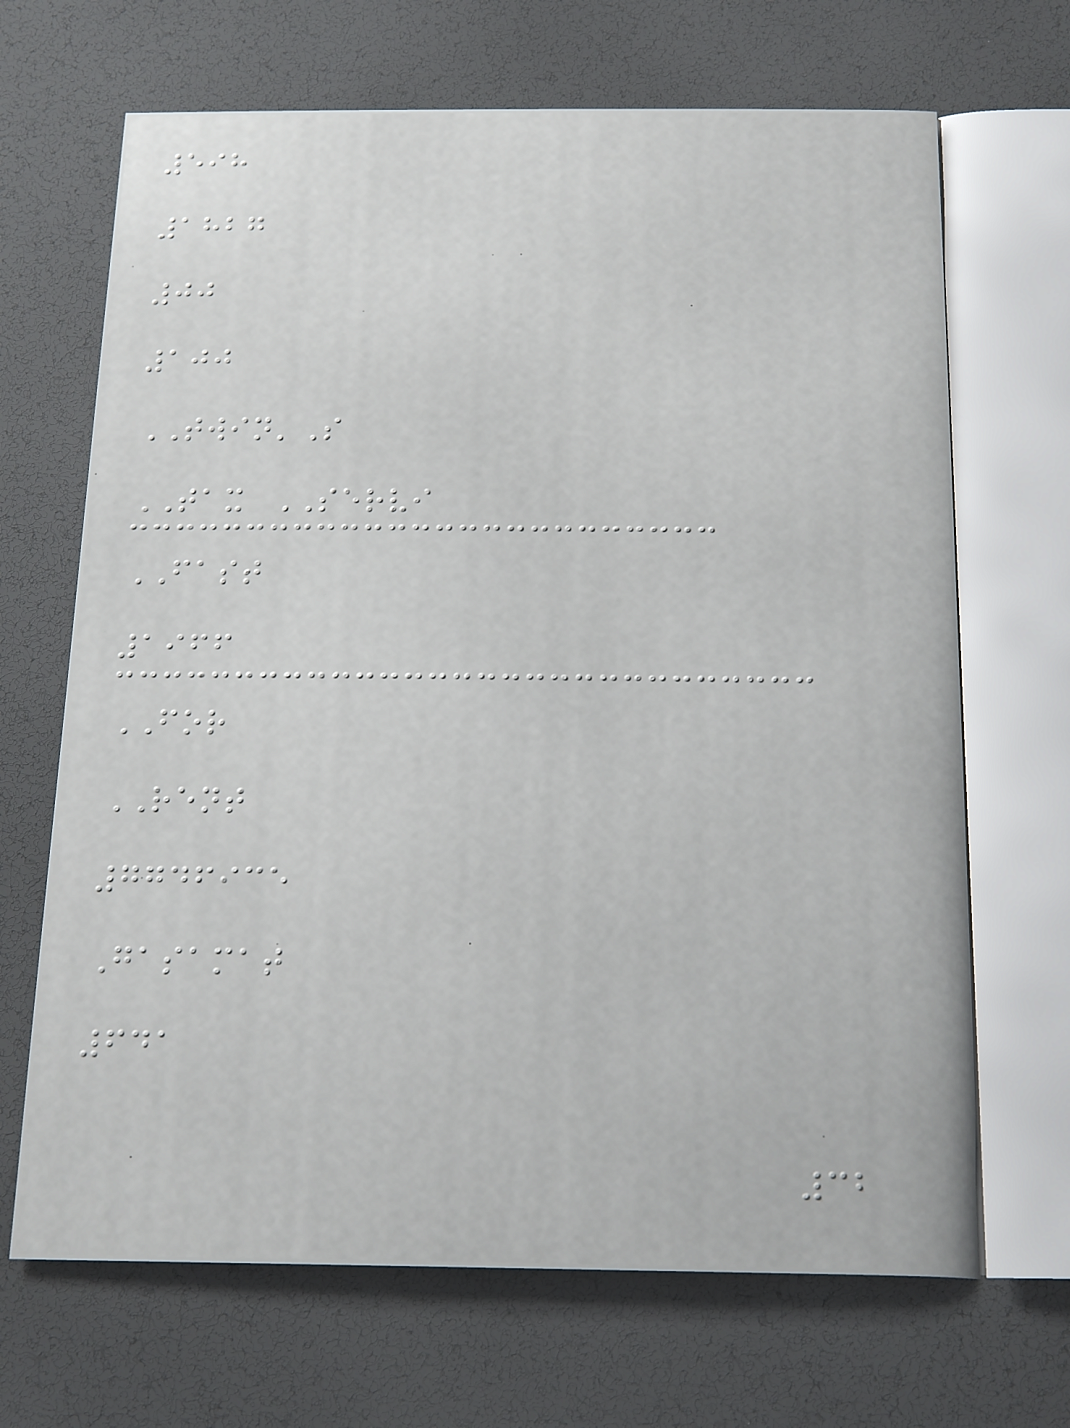598
1827
00
100
TWIN'S
TAX SERVI
FAST
1966
FOR
RENT
7746935
Gasamat
641
32
